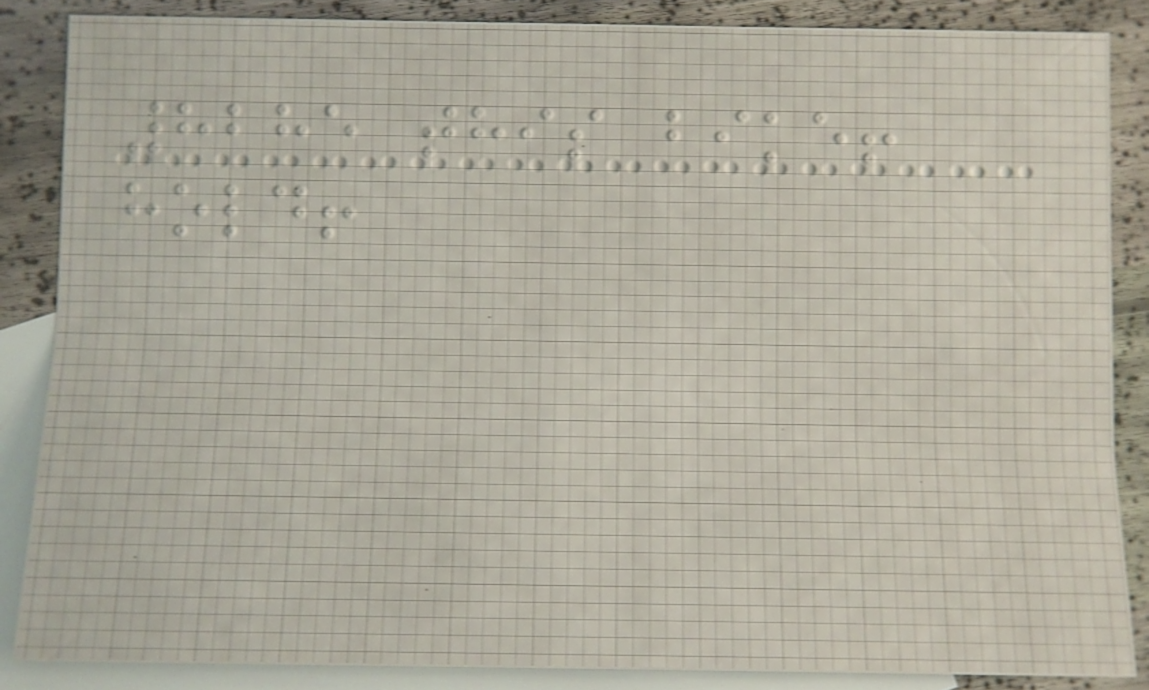8285 this bike!
hold!
